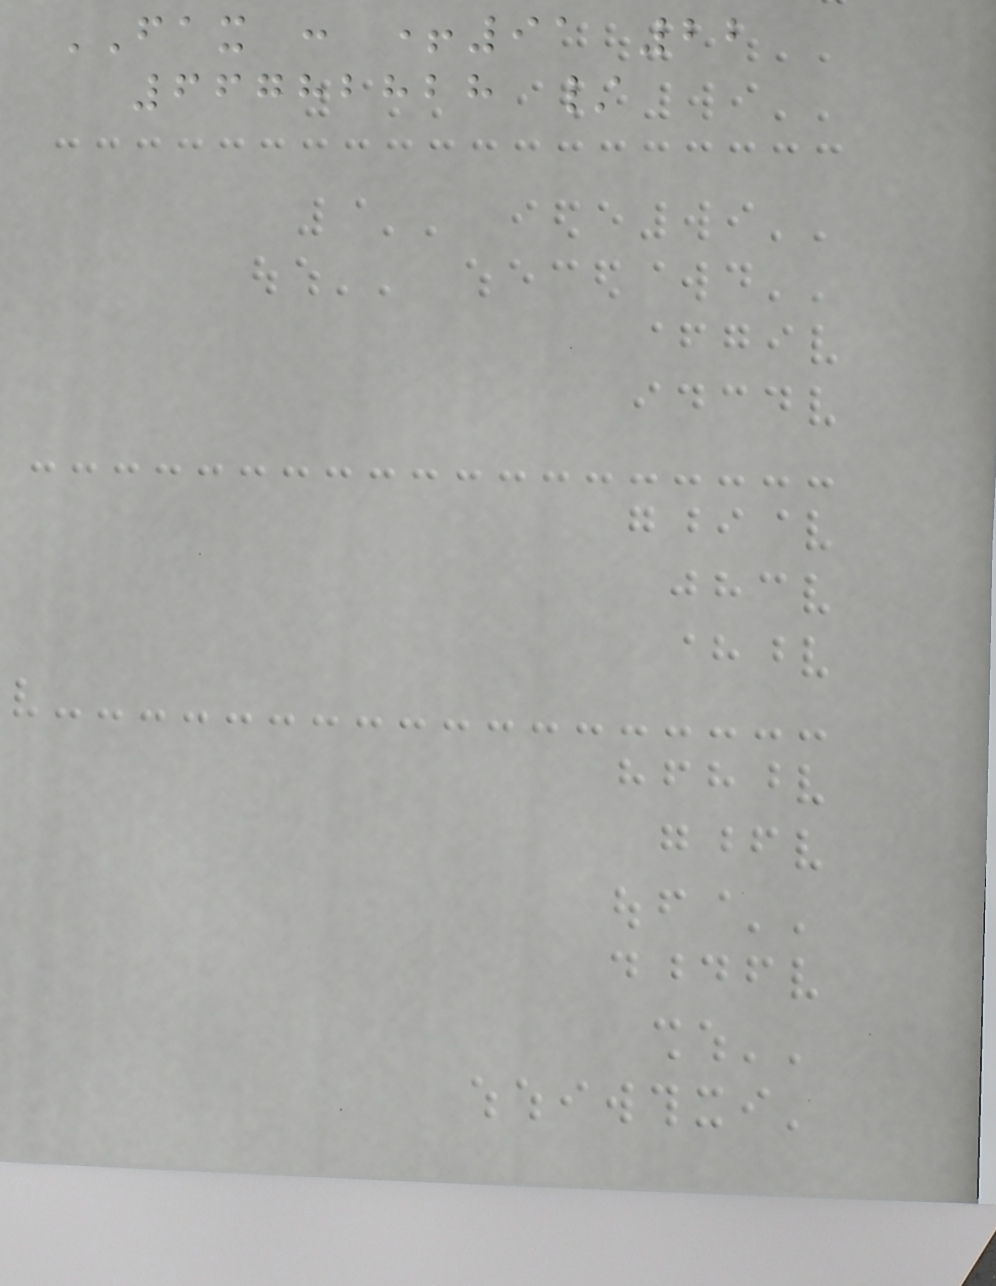FAX : +91 22
66782828 /
